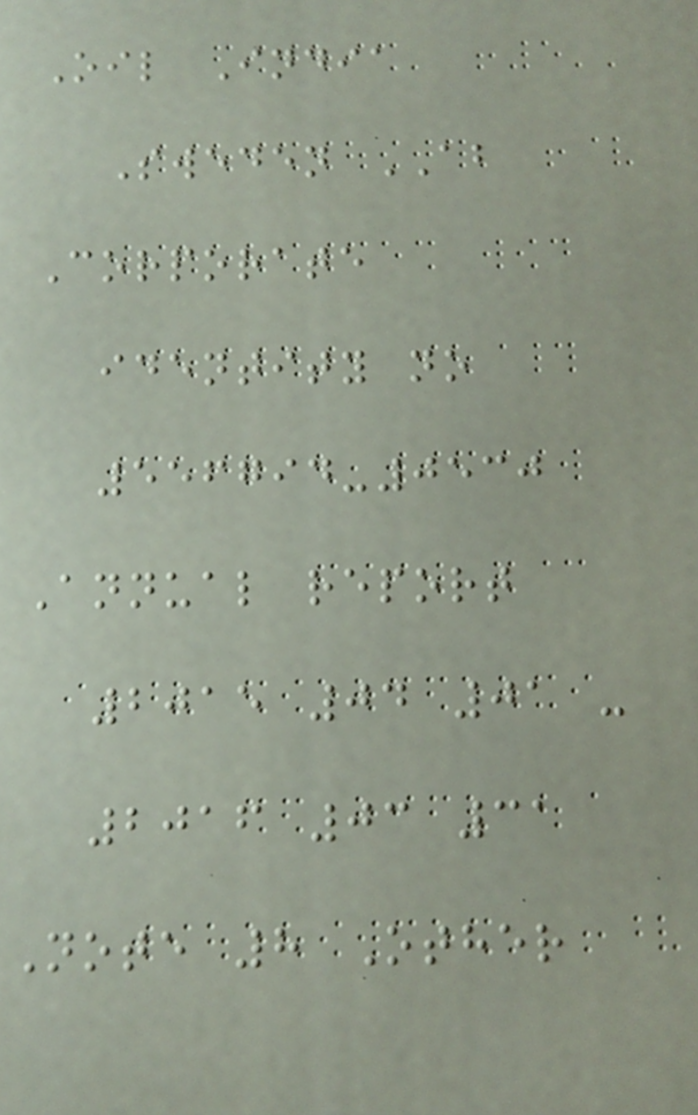Oil India
Sweden AB
Corporate
identity no
556794-0530
Annual report
2015 04 01 -
2016 03 31
Note 8 Other
